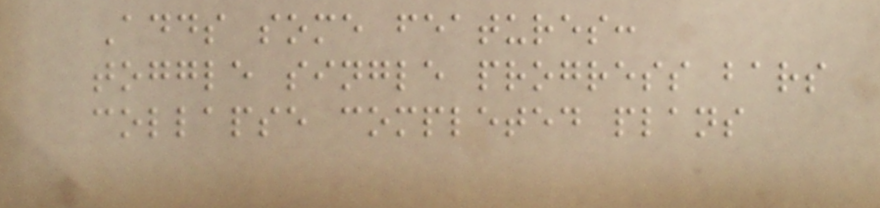Adds some features:
toggle single progress bars
collapse completed plans
